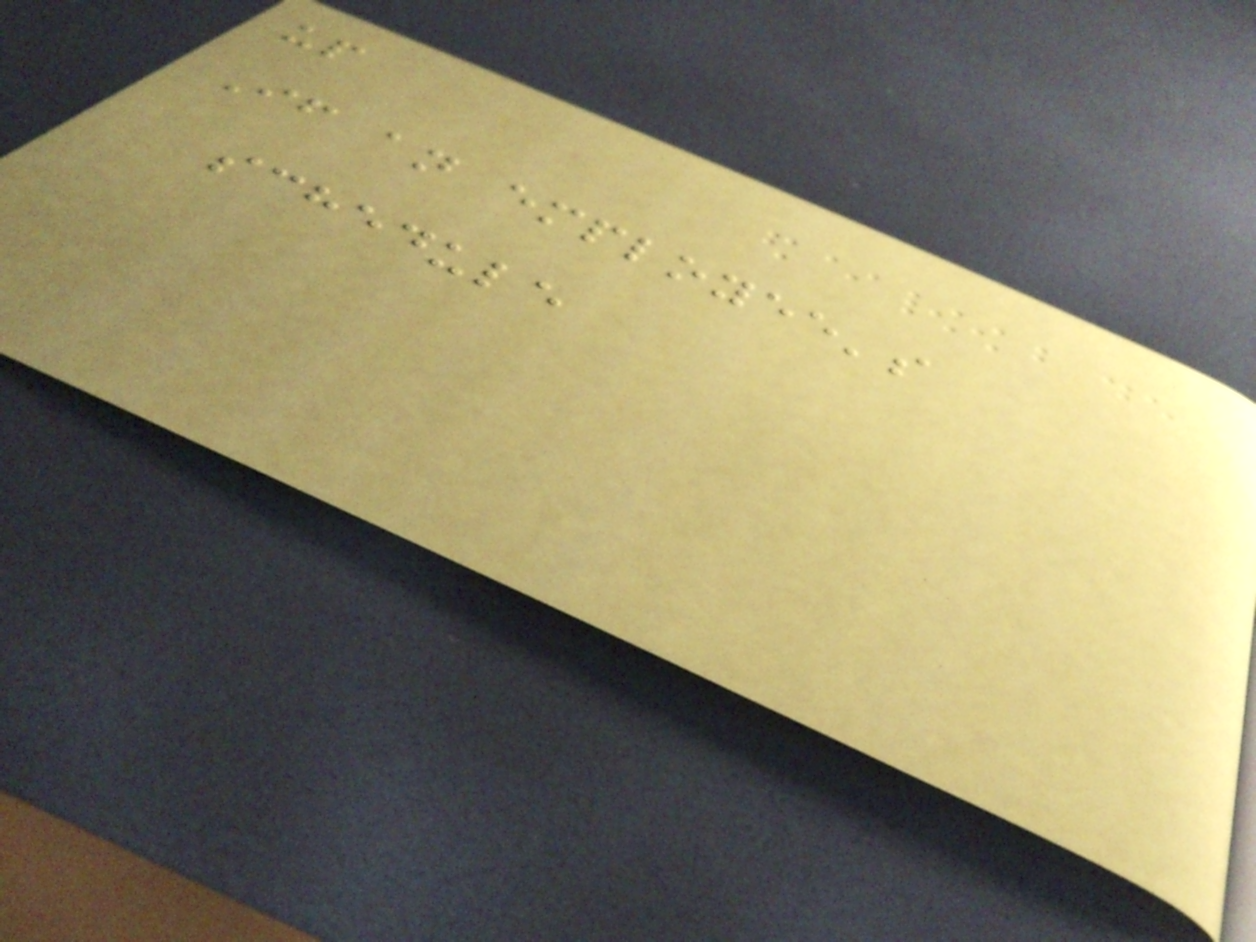up
If an employee's
schedule
